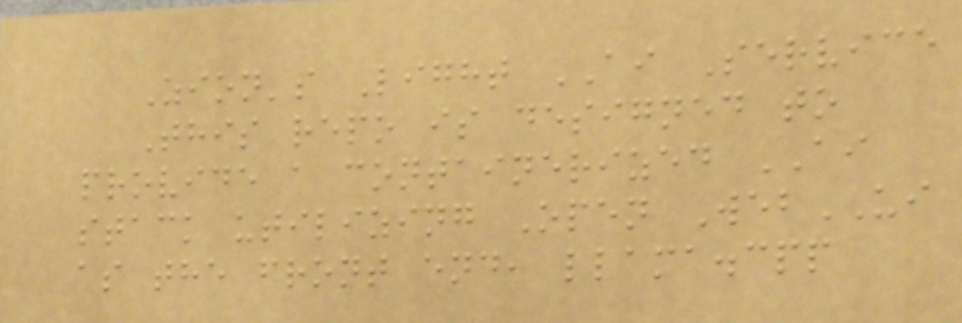Zion's Light AI Service
This repo is designed to
provide a containerized AI
stack utilizing Open WebUI
as the front end, llama.cpp
